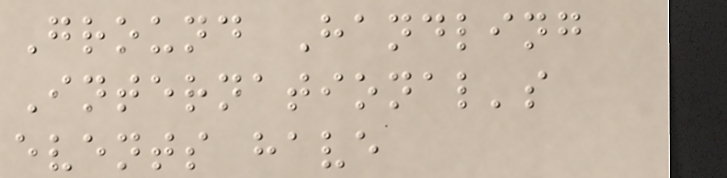Ground Handling
International's
events have
